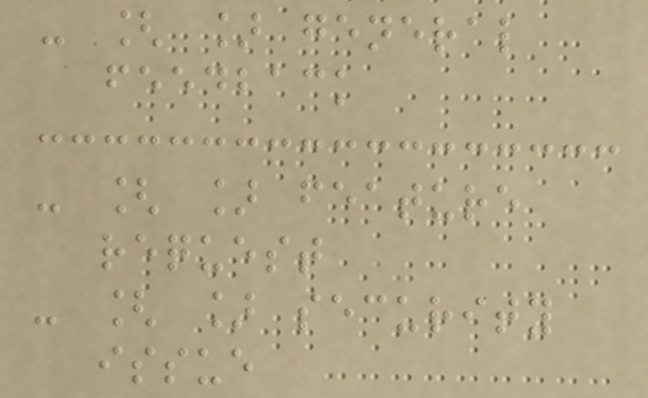- [ ] general
feedback
- [ ] feature
request
- [ ] security
issue
